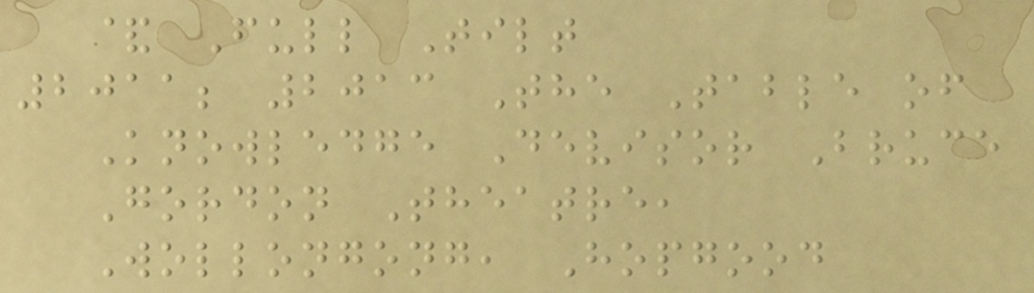& Full Tilt
2011; 2013 The Table of
Knowledge Devisor Bruce
Gordon Theatre,
Wollongong, Hopgood
